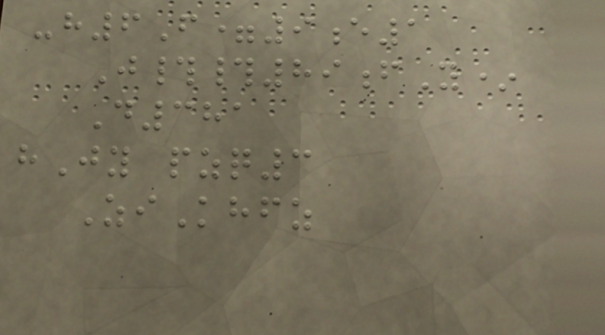-h6F=9e1
J##89fY*
D381
hJy pzq3
ZiKhfz
